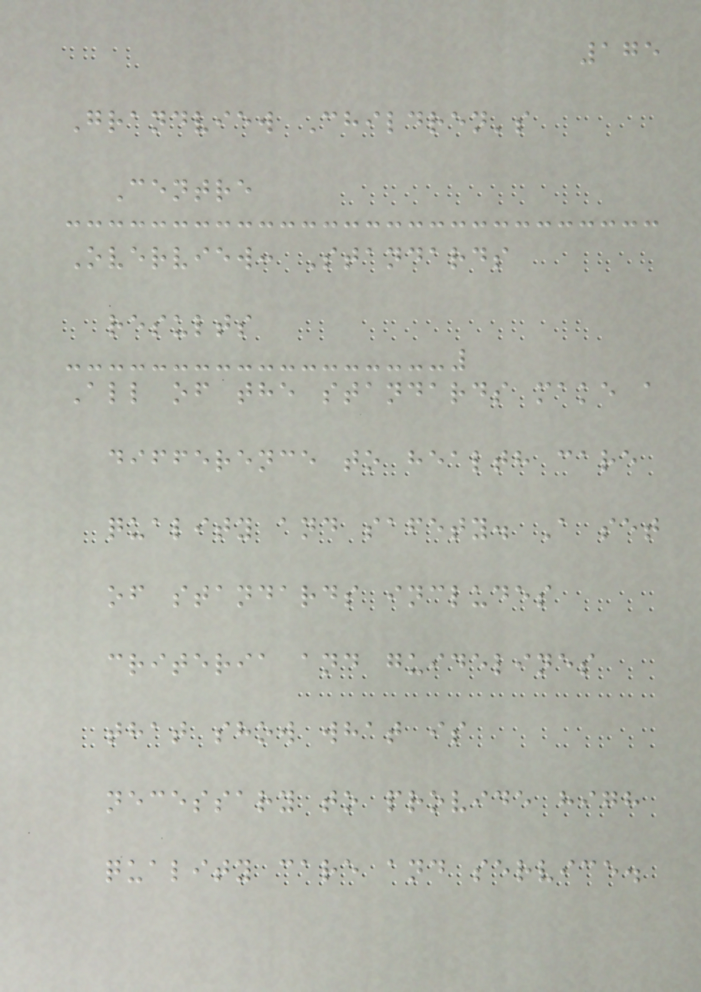175
Grandview Children's
Centre
Overview: Standards
results
All of the standards make a
difference to health care
quality and safety. A set
of standards includes
criteria and guidelines
that show what is
necessary to provide high
quality care and service.
